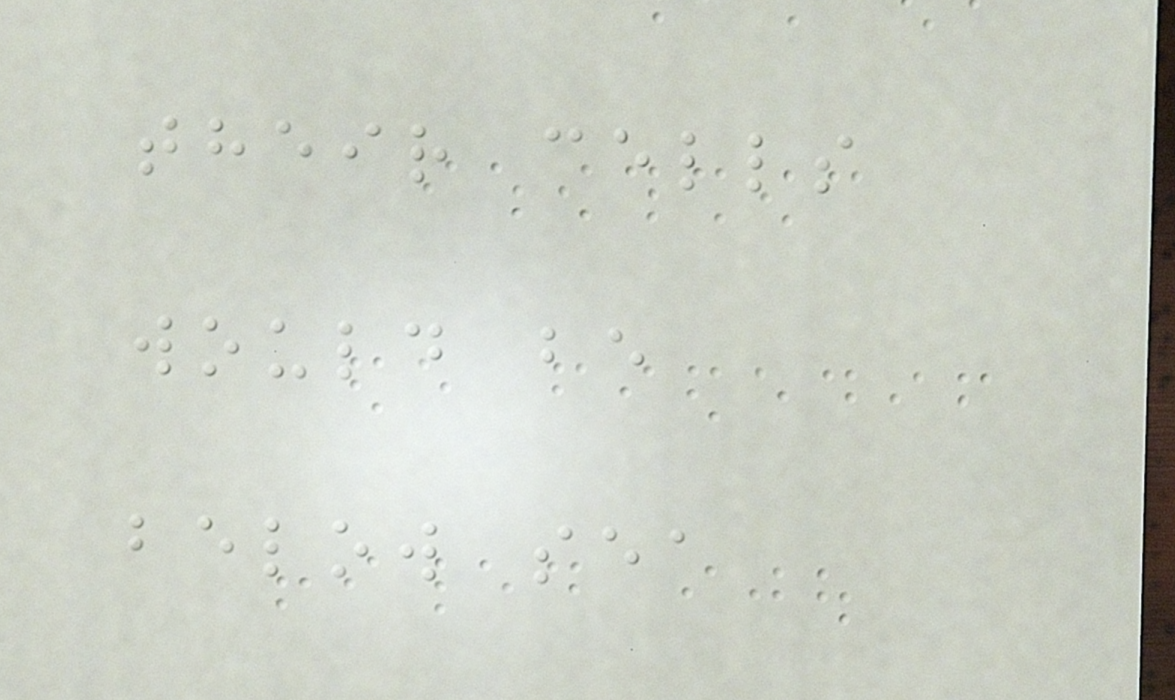their cells
would be
below sea
